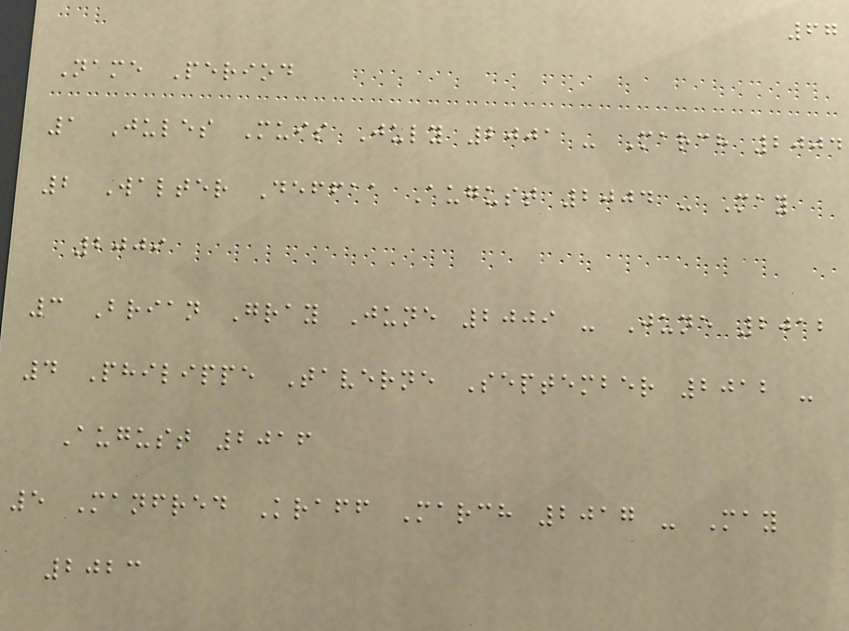67
Name Period
1 Jules Muis July 2001 - March 2004
2 Walter Deffaa August 2004 - May
2009
3 Brian Gray June 2009 - June 2012
4 Philippe Taverne September 2012 -
August 2016
5 Manfred Kraff March 2017 - May
2023
